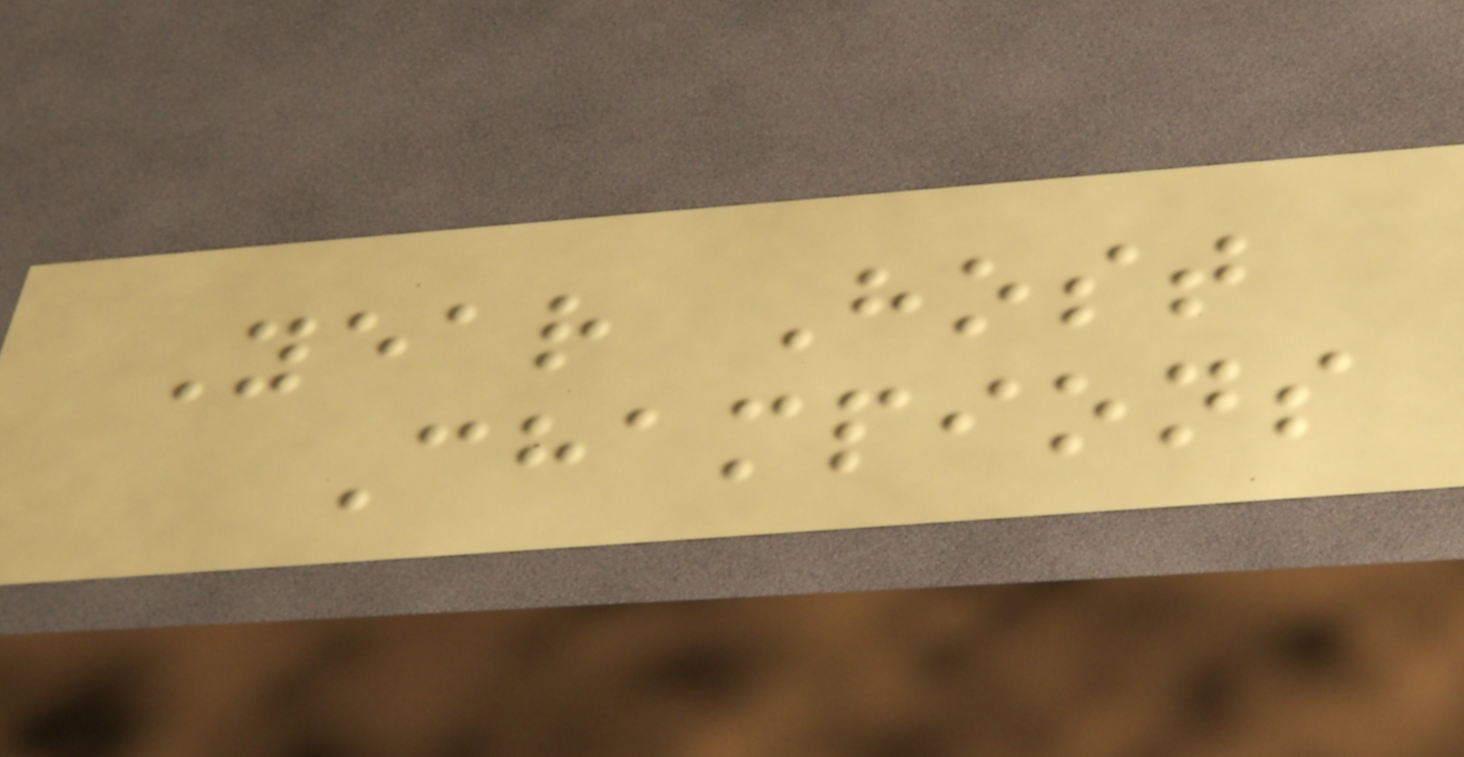Year Host
Champions
